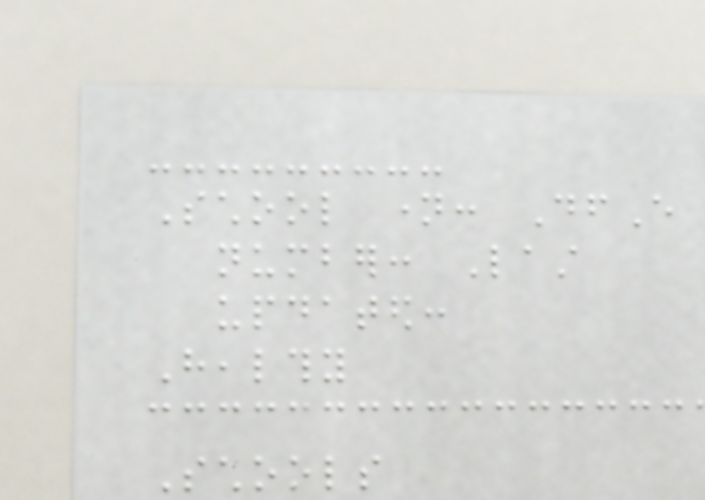School name: DfE
number: Last
updated:
Healthy
Schools
